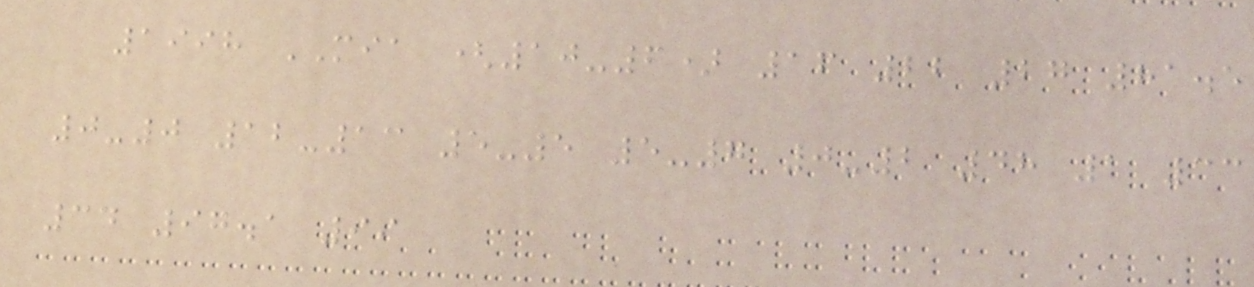1998 MIA (10-6) 16 22 27 81.5
0-0 12-13 5-5 5-7 0-2 48 1 33
34 97.1 99
